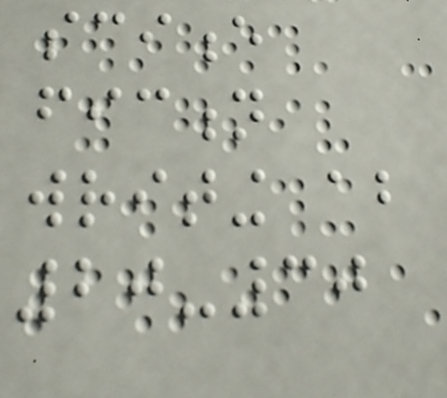science
fiction
writing about
20-30
